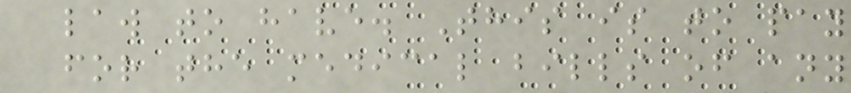law to have. This is to pay
for the medical bills of any
